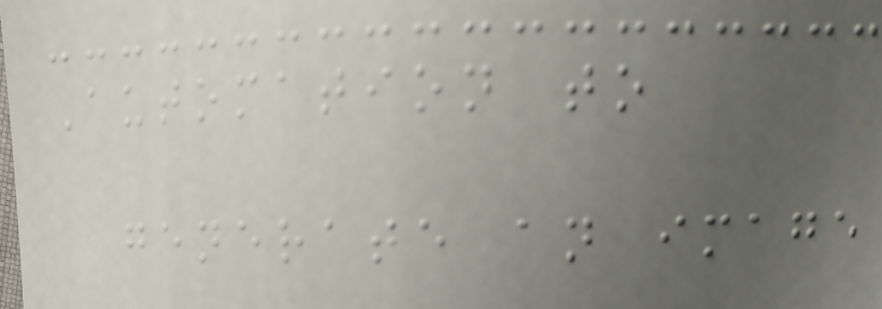Automation to
generate an image
